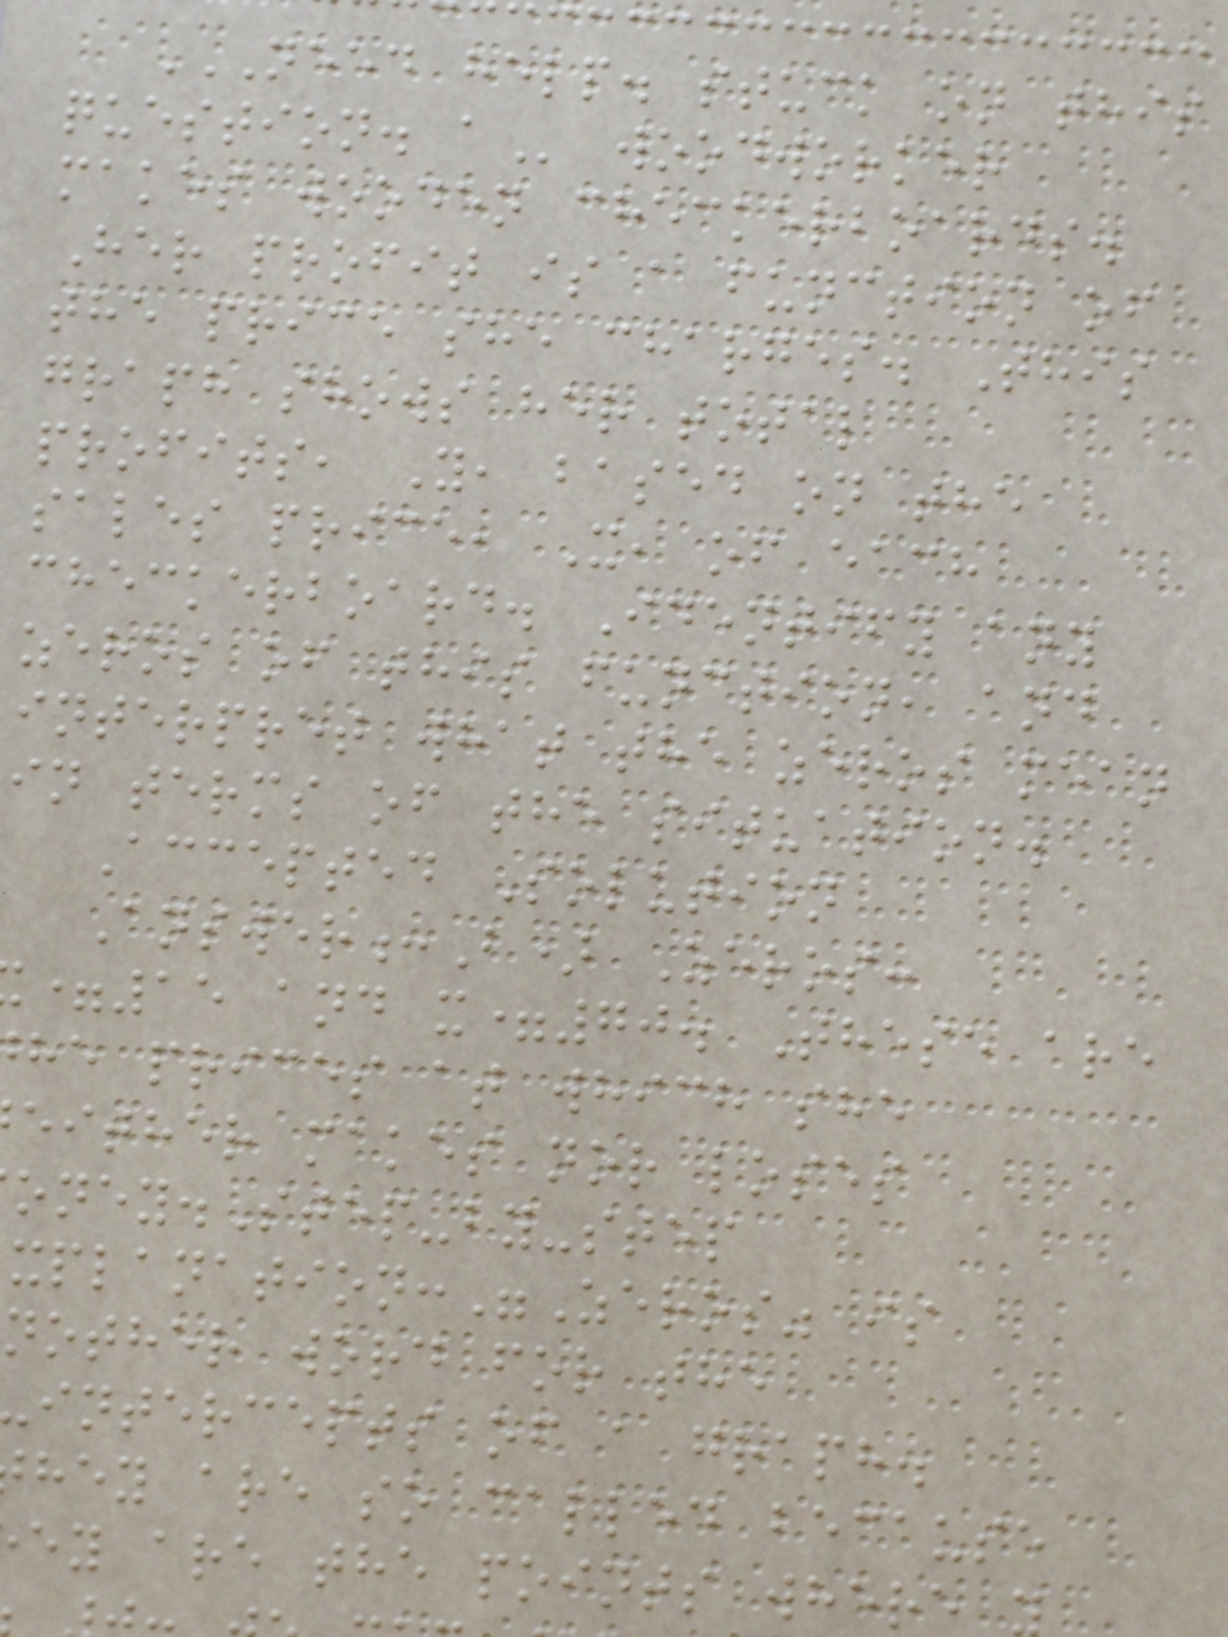NEED HELP. STUCK ON THIS
question.
makes wooden checkerboards.
Her profit is a function of
the price she charges. This
graph shows her total
profits, Y, based on the
sales price, X, of each
checkerboard. Identify any
zeros of this function, and
interpret what the zeros mean
in terms of the situation.
Accepted Solution
Answer:B) Zeros:
=15 and x=70. These are
he prices at which she
either makes nor loses
oney.Step-by-step
xplanation:"Zeros" is
nother word for the
intercepts of a graph.
hey are so called because
ey are the points where
